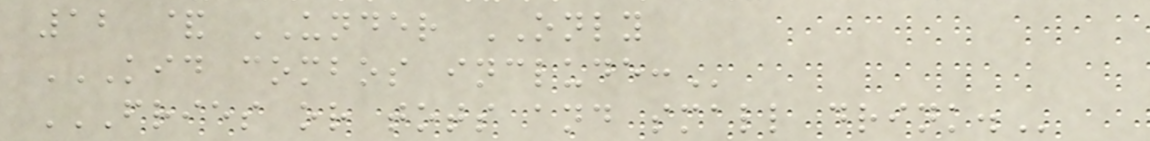12 & UNDER ONLY
KID COMBOS INCLUDE:
FRIES OR TOTS AND SMALL DRINK.
